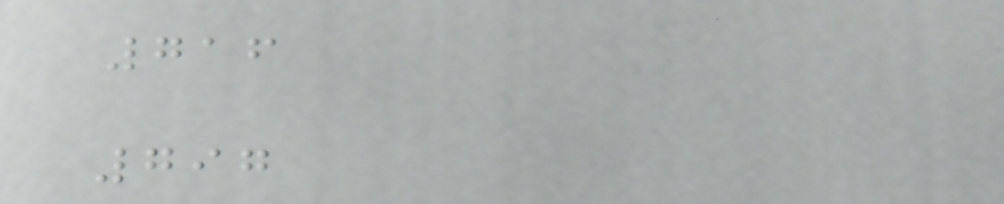716
797
